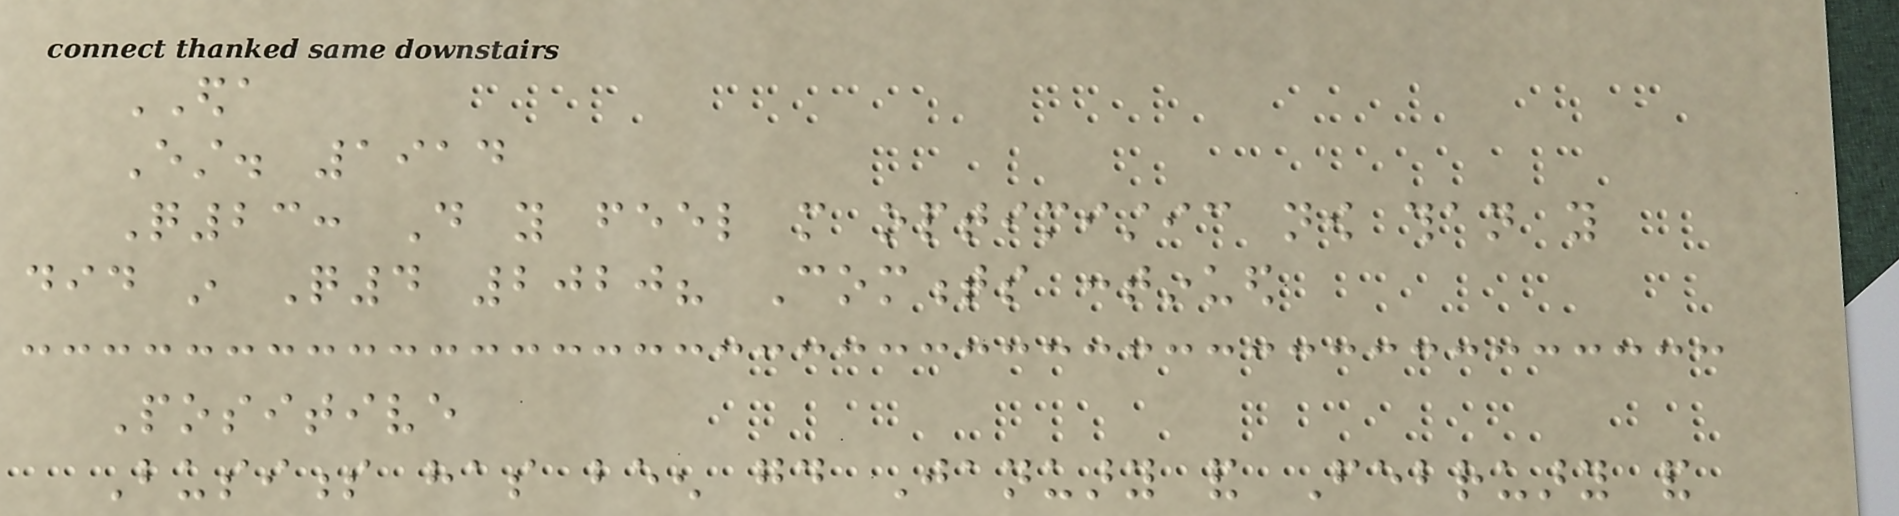EDA
Est. 1914
Q23: Do you feel more optimistic now than you
did in Q4 2020? Comments continued
Positive
Business has been good January and February and
